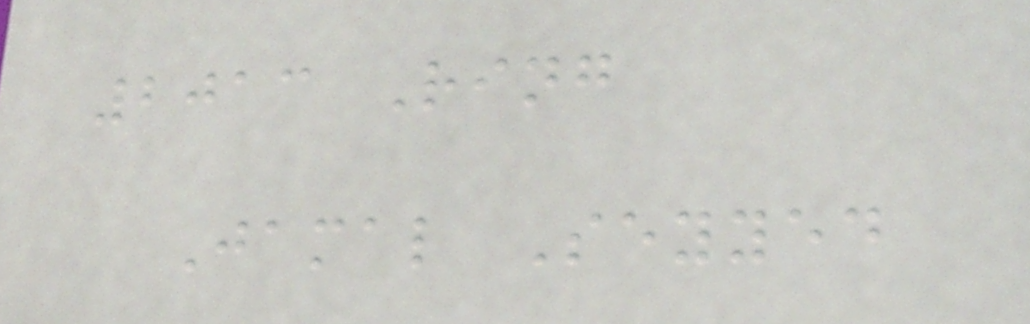2013 Ring
Jamal Seyyed
